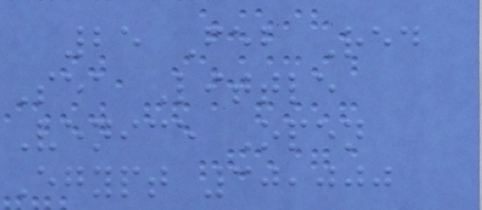25 Feb Red
Sea Little
Venice Open
Egypt 30,000
